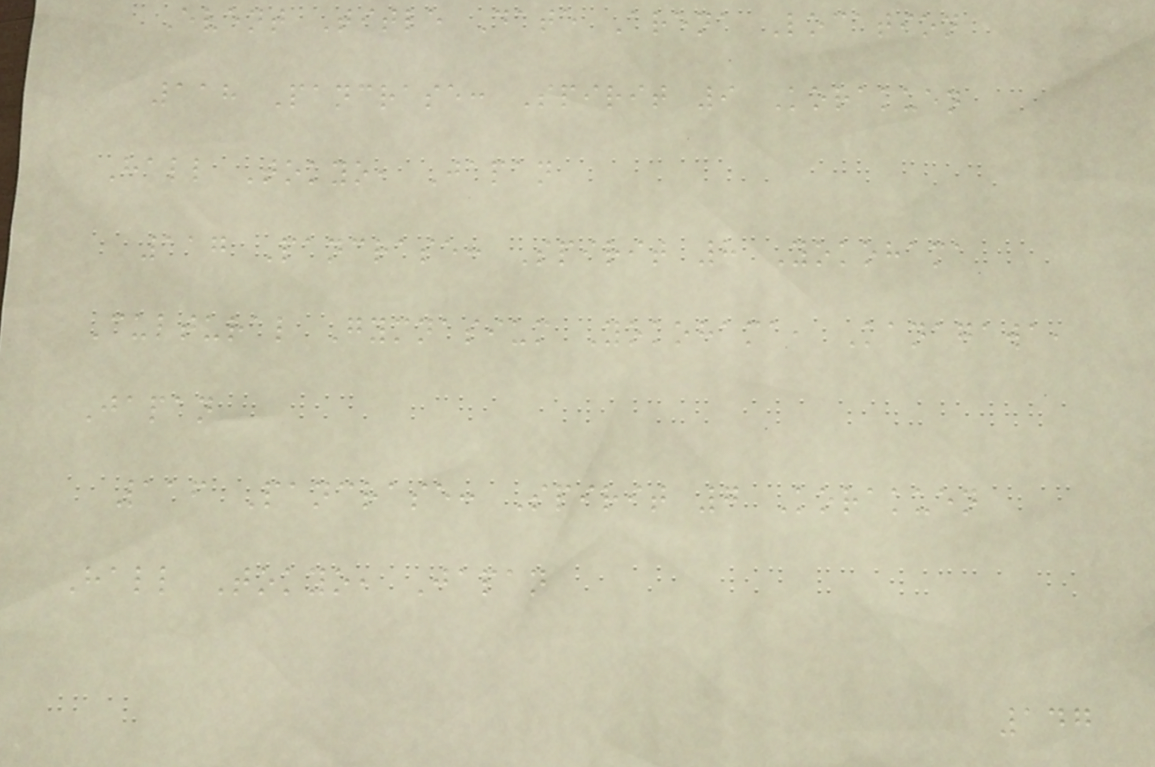Event Title Date Arena Location
118 Pancrase: Spirit 9 Korakuen
Hall Tokyo, Japan
117 Pancrase: Spirit 8 Yokohama
Cultural Gymnasium Yokohama, Kanagawa,
Japan
116 Pancrase: Spirit 7 Korakuen
Hall Tokyo, Japan
147
